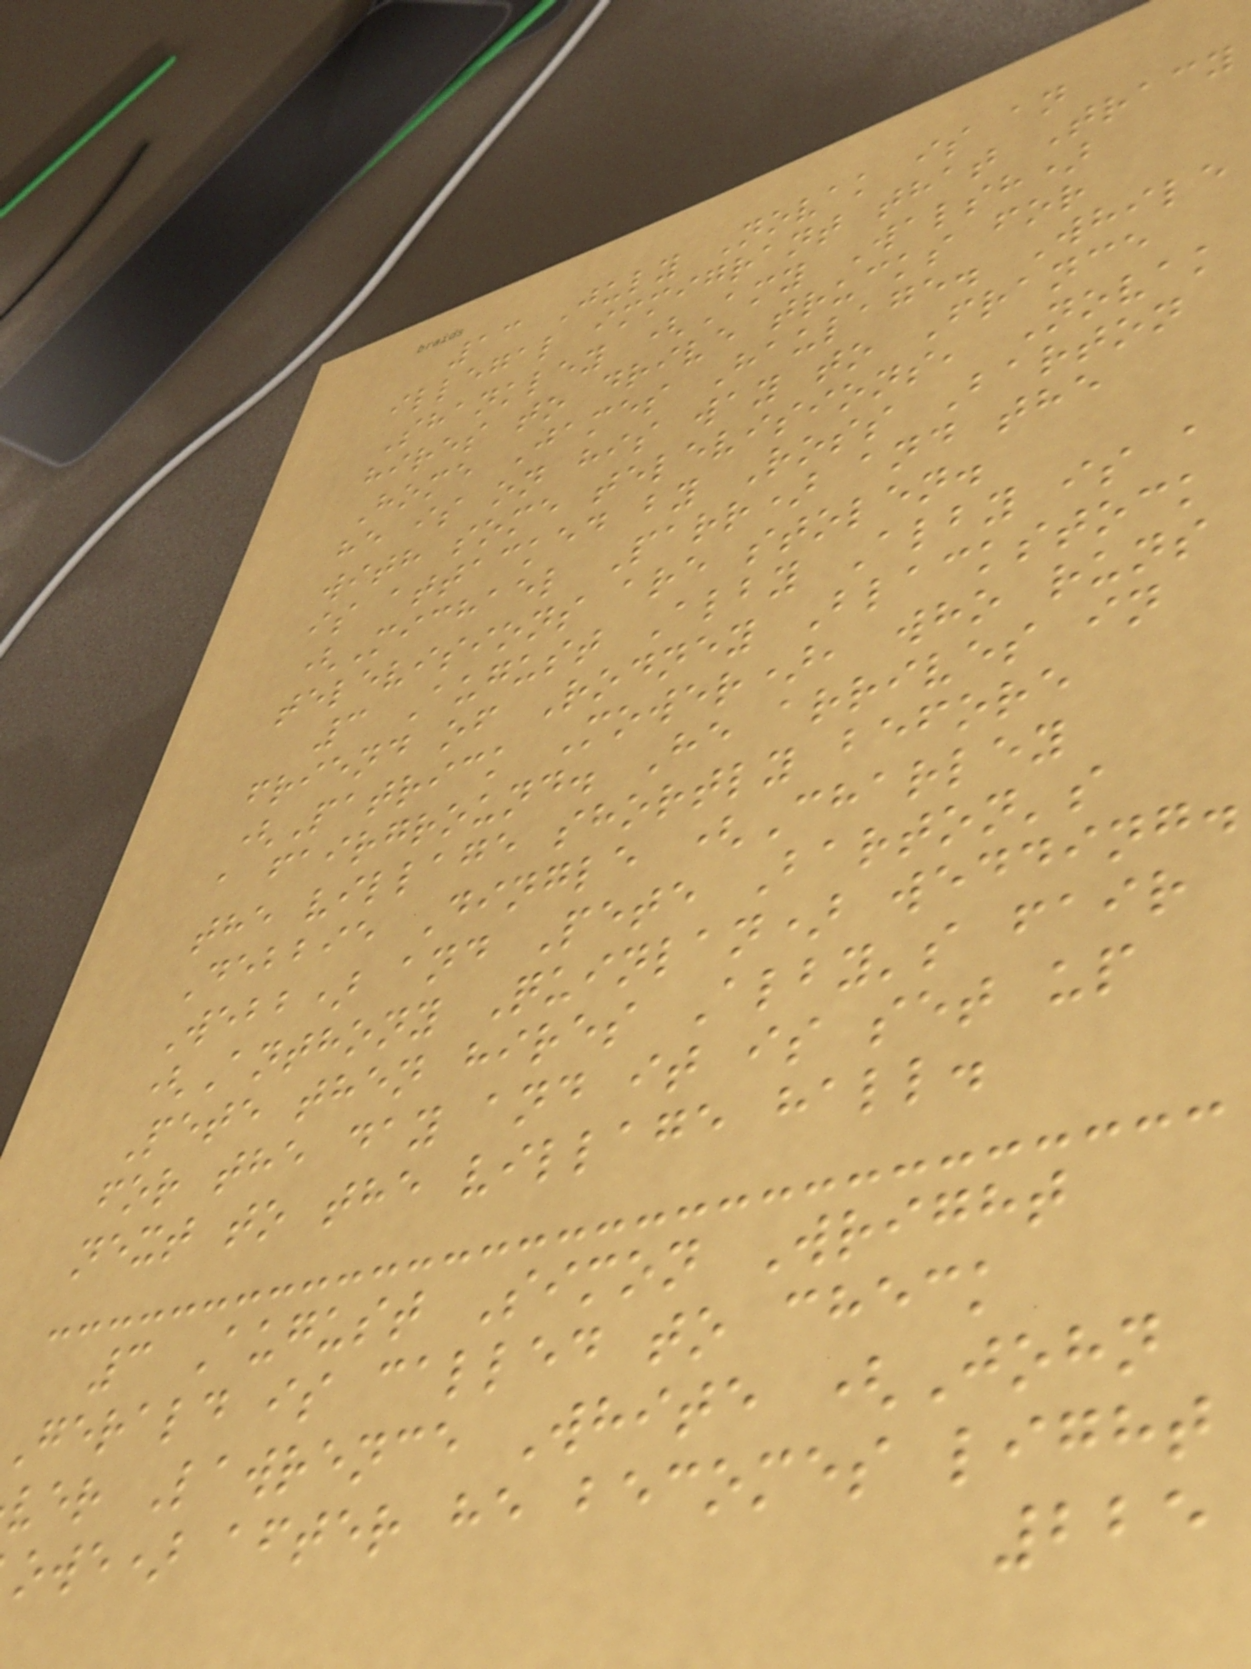13 July Novak is an
illegal immigrant that Tracy
Shankley (Amy Walsh)
hires to drive trucks for
Home James Haulage. While
he is on his way to France
with some televisions, Novak
is attacked by Ross Barton
(Michael Parr) and the
televisions are stolen.
3 August Alby Alby is a
friend of Rodney Blackstock
(Patrick Mower), who runs
a fairground. He arrives in
the village shortly before
Debbie Dingle (Charley
Webb) and Pete Barton's
(Anthony Quinlan) wedding.
Pete then hires Alby's fair
for the day and it is set up
next to the village hall.
3 August Simon Wright
Gerald is called to check
ver Lawrence White (John
owe) after he becomes light
225
